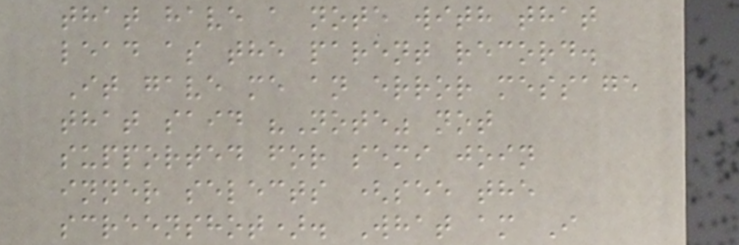that have a note with that
lead as the parent record.
It gave me an error message
that said "Note" not
supported for semi join
inner selects (see the
screenshot). What am I
